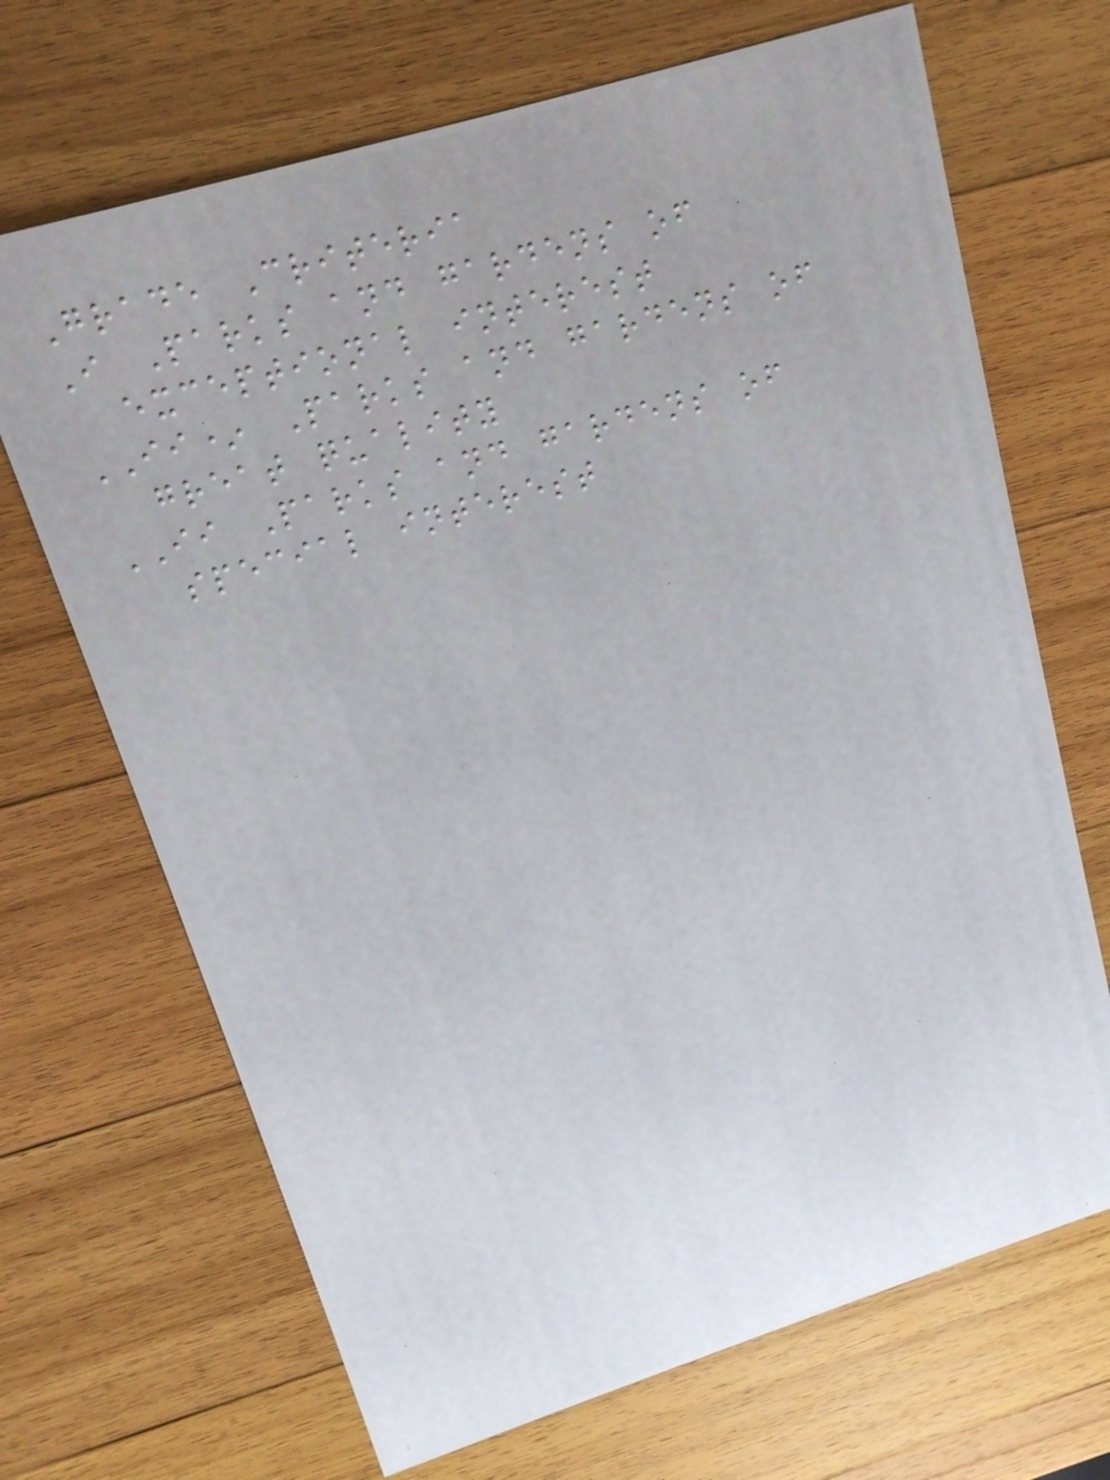Grade Criteria
I Parks and gardens of
exceptional interest
II* Parks and gardens of
great quality
II Parks and gardens of
special interest
